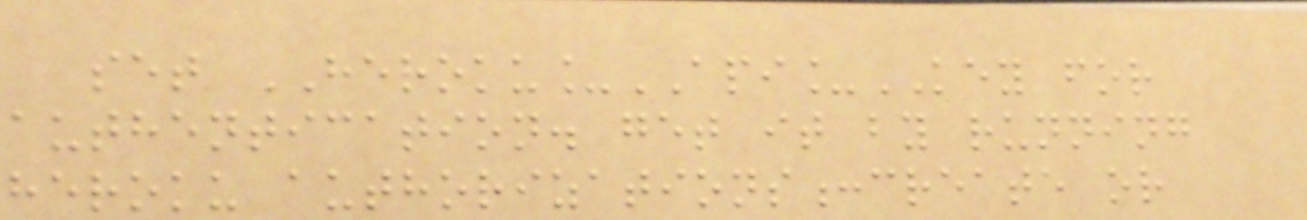set HEROKU_API_KEY for
authentication. get it by running
heroku authorizations:create or
